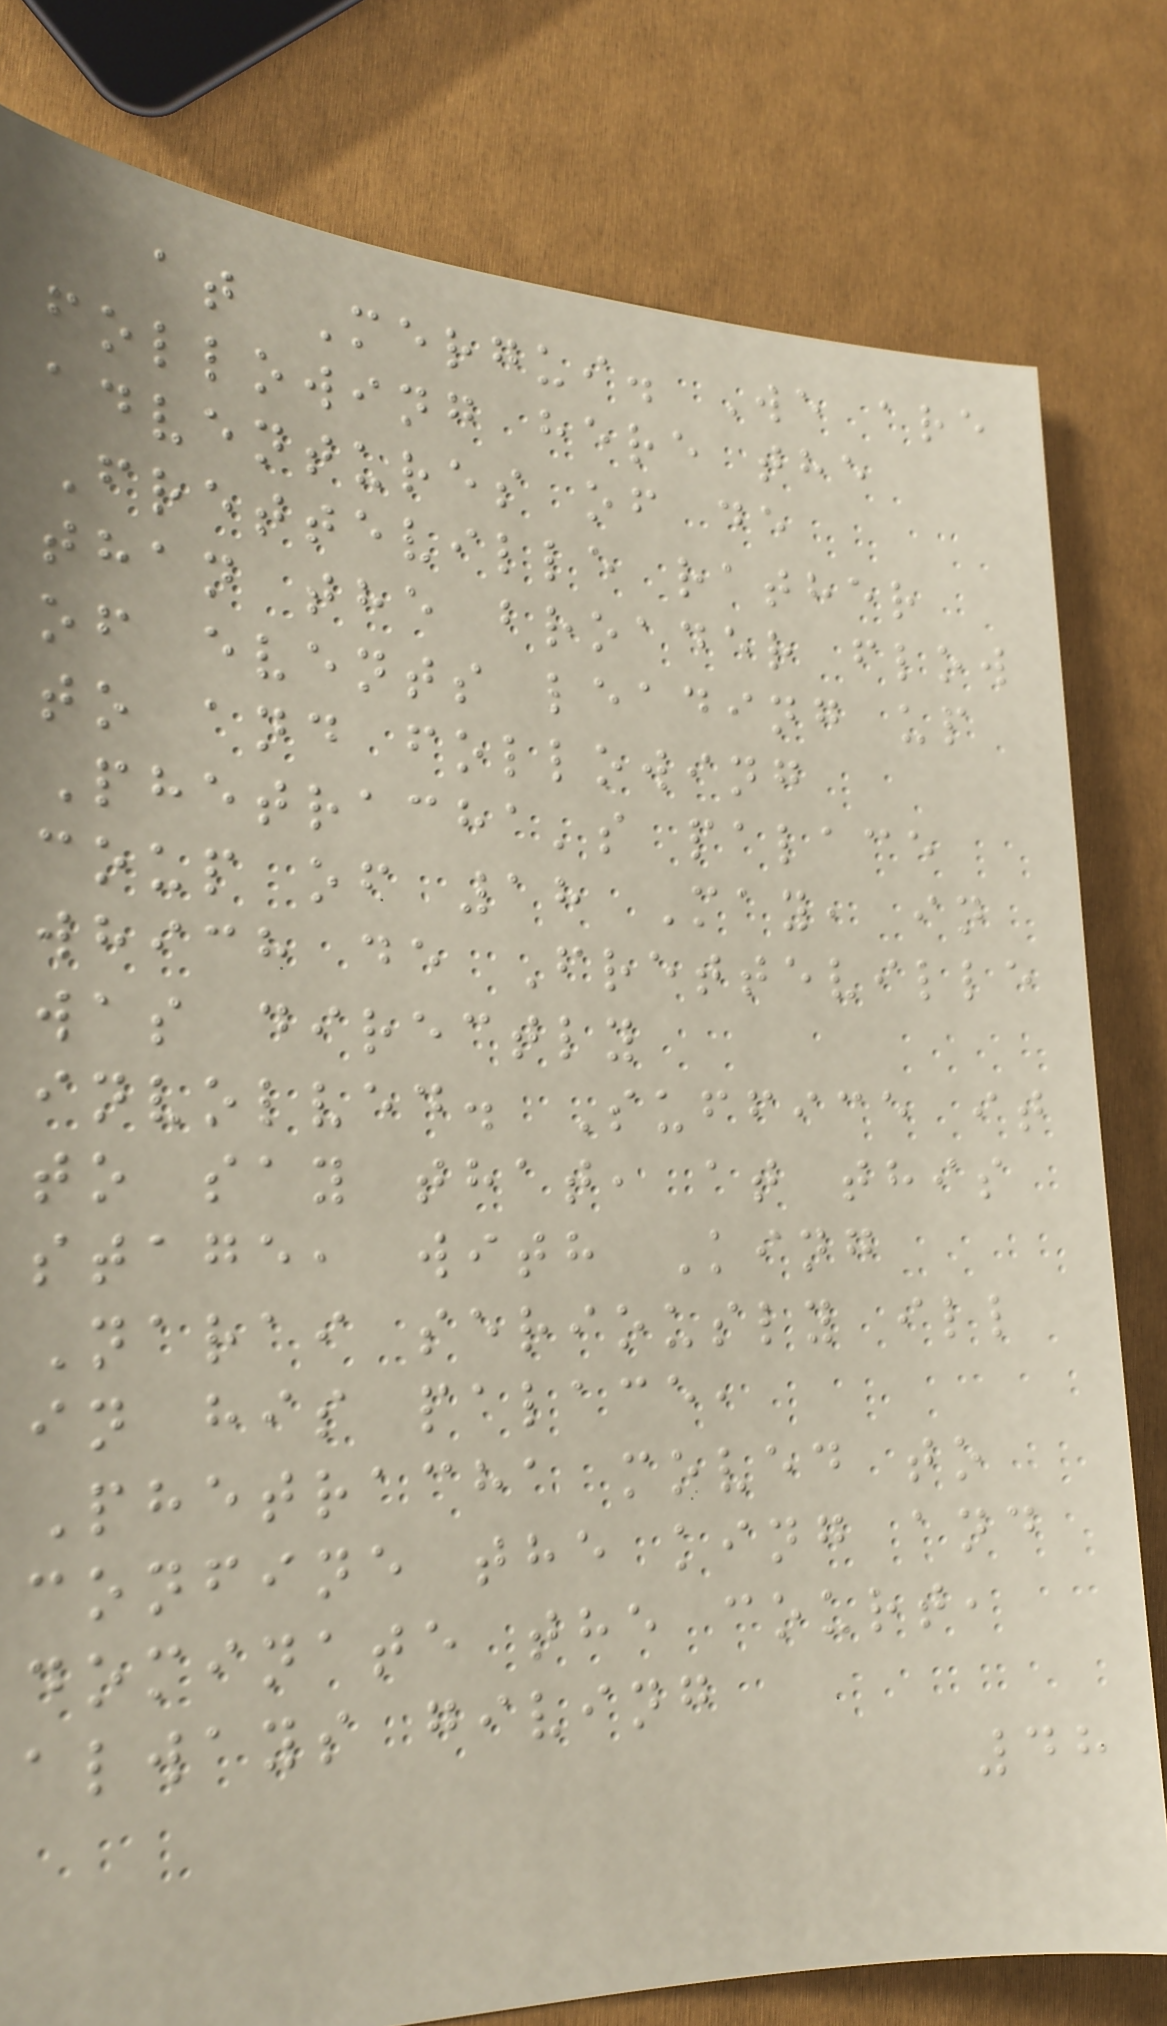at Mergui. We are
following here the
adventures of de
Fretteville rather
than the broader flow
of events leading up
to and following
Phetracha's palace
coup of 18 May, in
which de Fretteville
was directly
involved. Suffice it
to say that, at this
stage, with King
Narai seriously ill
in his palace,
Phetracha moved to
confine the king and
dominate the court,
always giving
48
